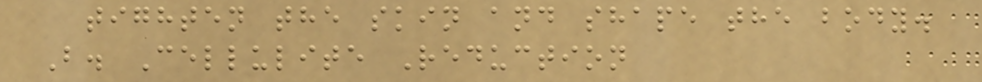tighten the skin and shape the body.
B. Cellulite Reduction
